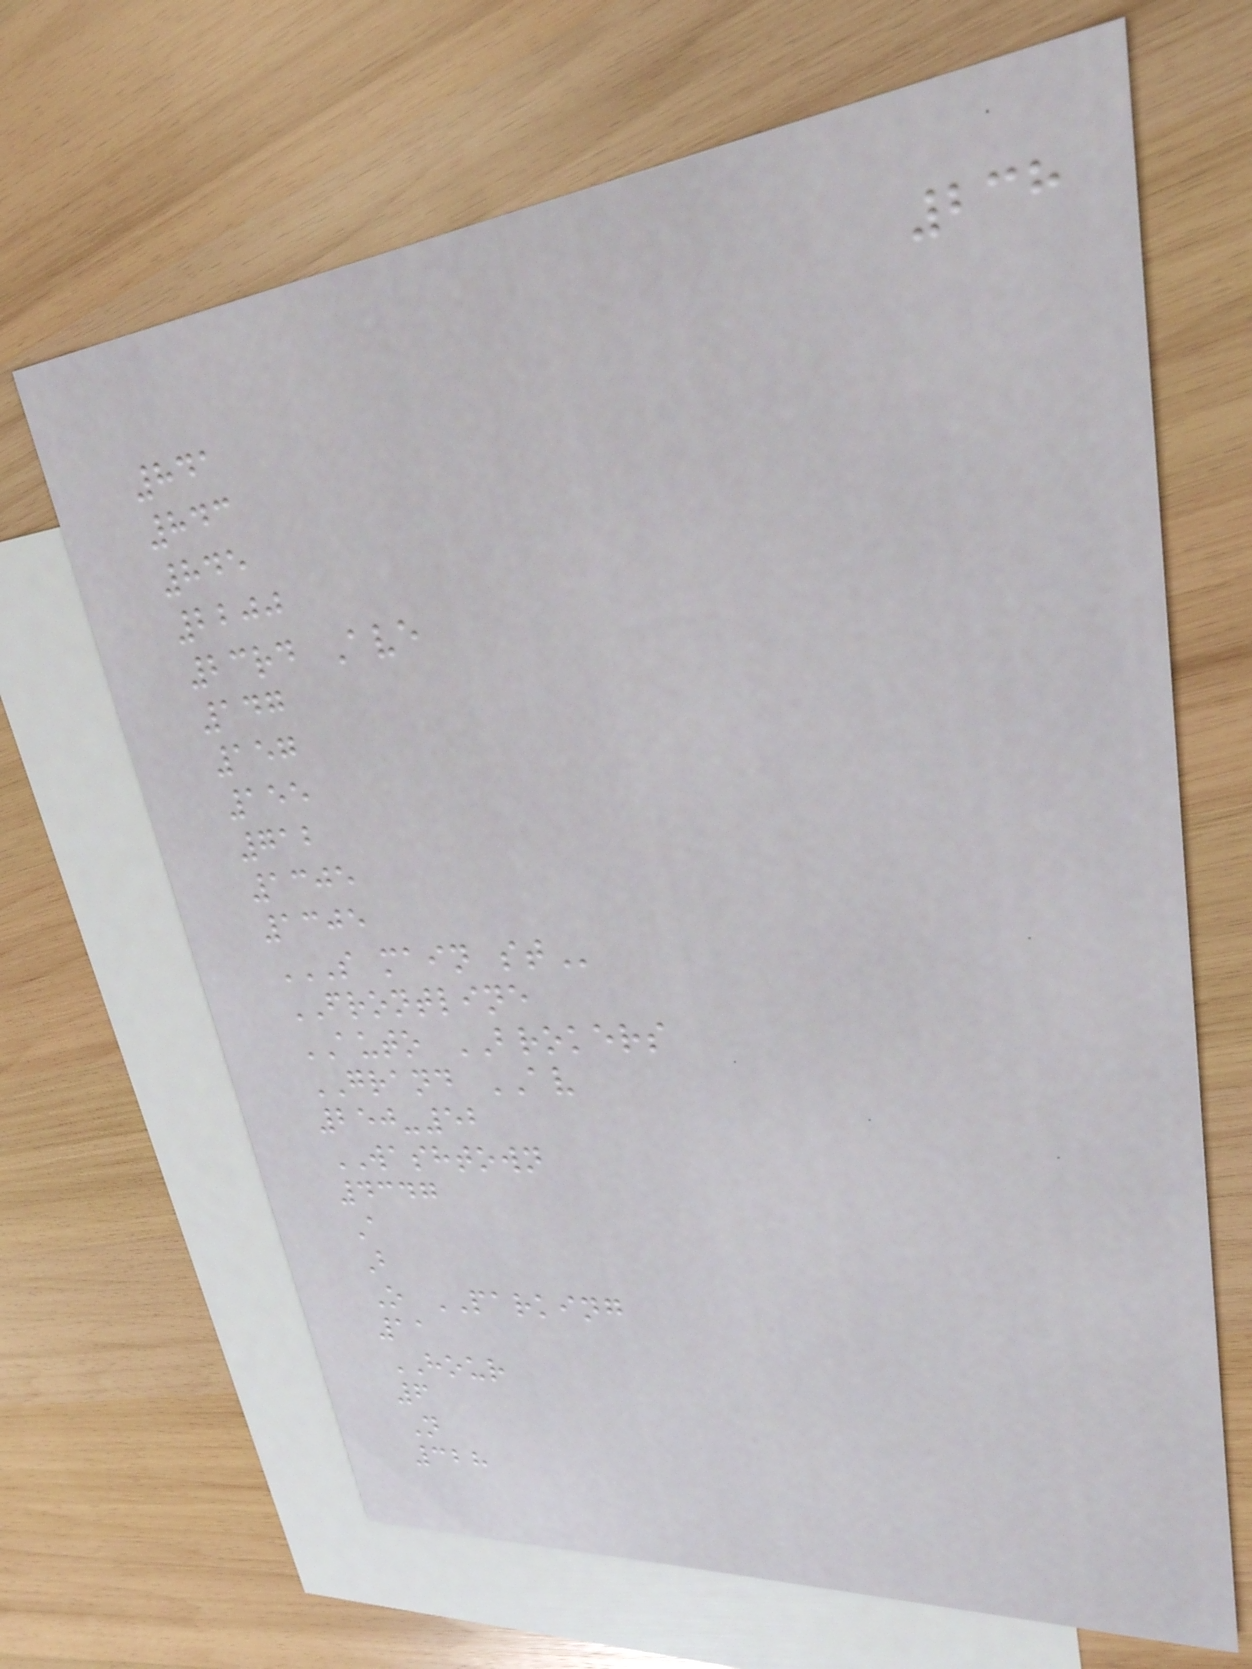238
841
843
845
2200
23rd Ave
147
157
155
712
1305
1305
S MAIN ST
FRONTLINE
AUTO BROKERS
GRAND AV
250-52
WASHTOWN
4347
A
B
O PARKING
11
HOUR
6
N
328
